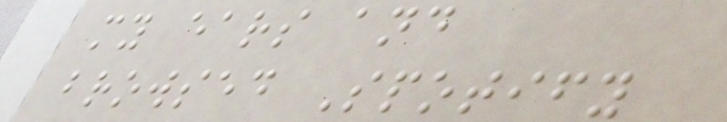my ears and
browsed Spotify
